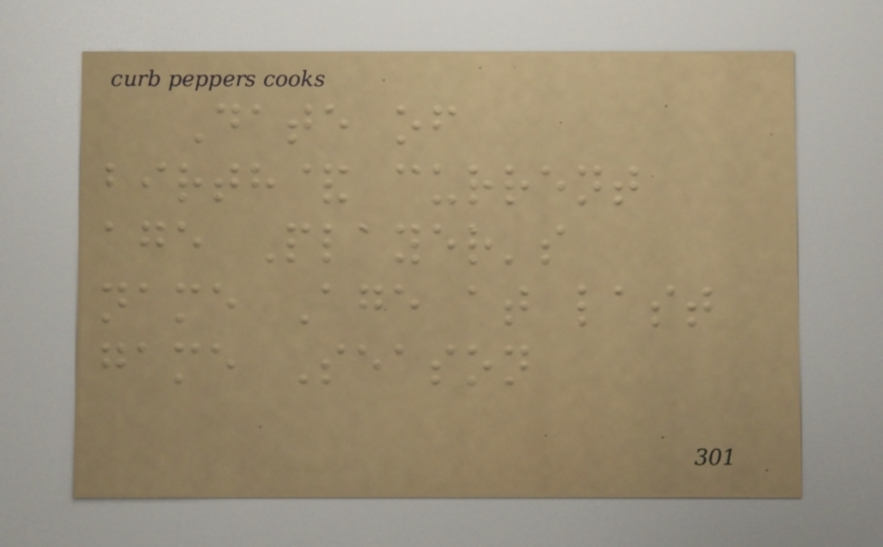Date of
birth& current
age Player's
name Age at last
game Season
